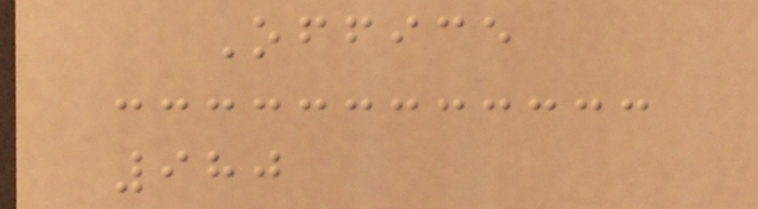Office
980
